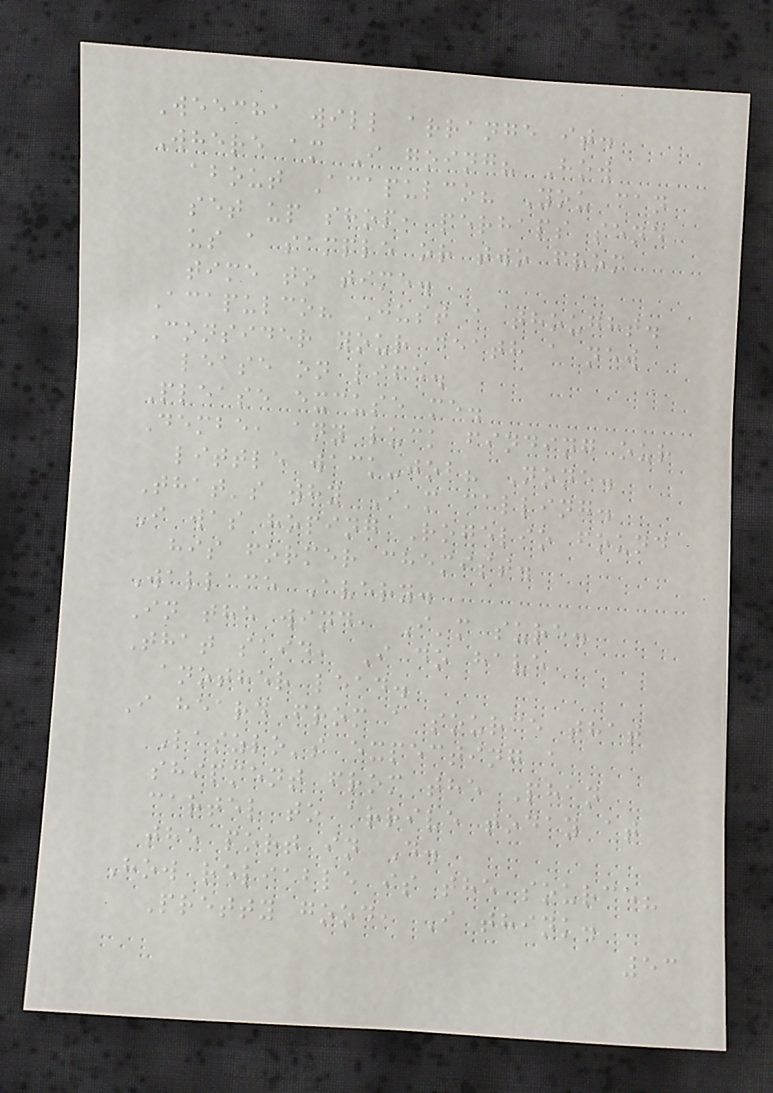Weecha will arrange it.
Where am I going? How
about Acapulco? You can
set up shop, perhaps send
us a sample or two from
time to time.
Acapulco? Just a thought.
Consider your death a new
lease on life.
Please excuse me.
Dembe, any luck finding our
little wack-job? None.
That's why I'm calling.
I was hoping Rogelio found
his former chemist.
Wallace Avery.
In the wind, I'm sure.
That said, I do have
another lead.
I heard from a source that
Laszlo's expecting a
shipment from the Phan
cartel to arrive today at
the port in D.
How reliable is the source?
Pretty good, I think.
53
